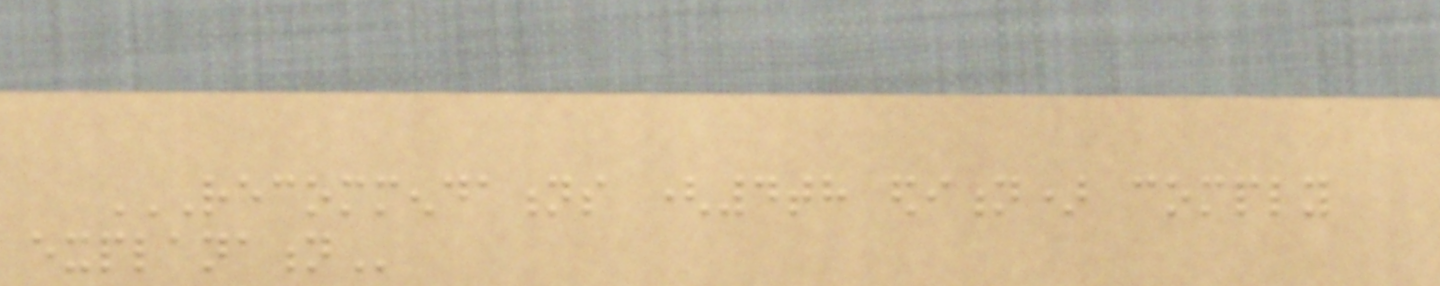RECOMMENDATIONS (4TH EDITION) COMPLY
EXPLANATION
